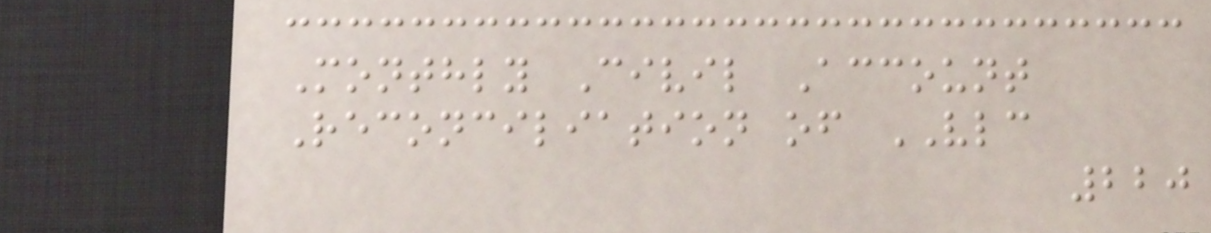Monthly Civil Account
Reconciliation of VLC
220
